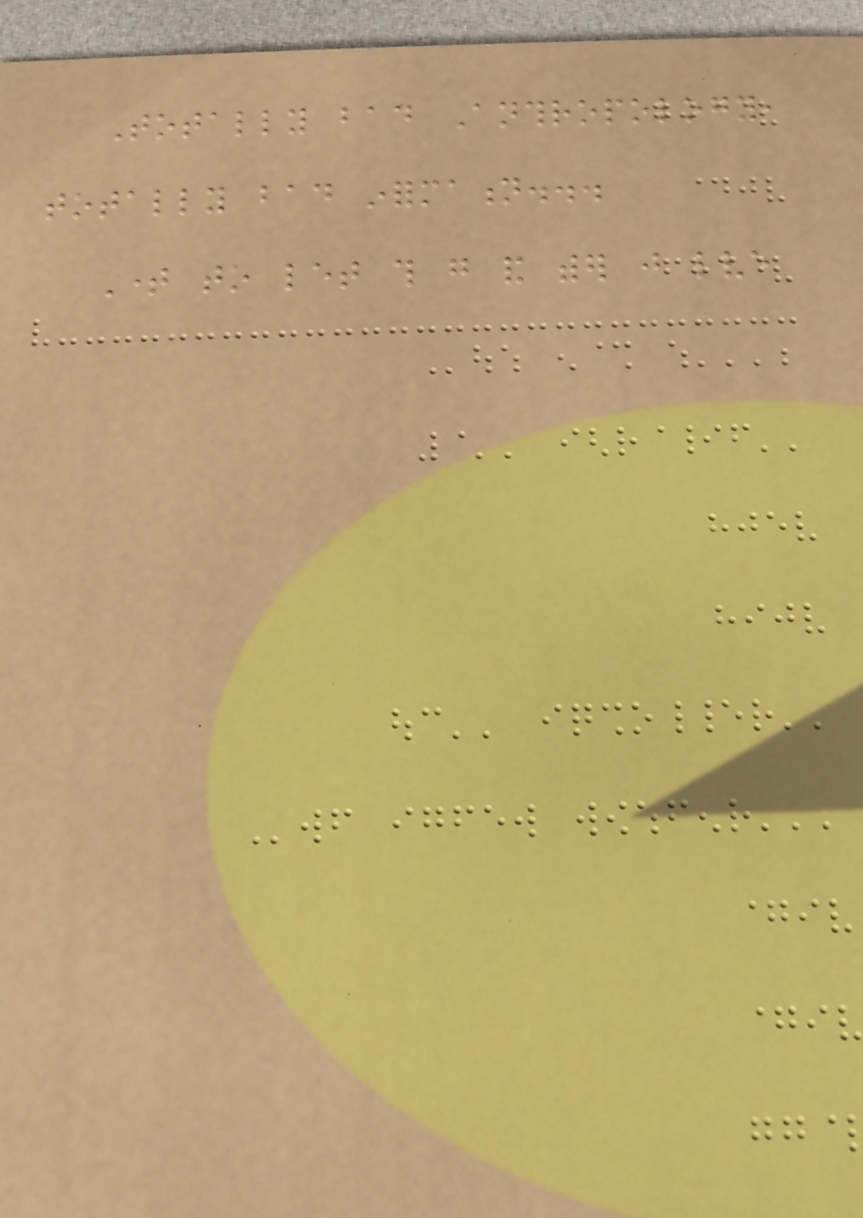Totally bad Anthropology,
totally bad information...
Time to let this go and wither just lve
